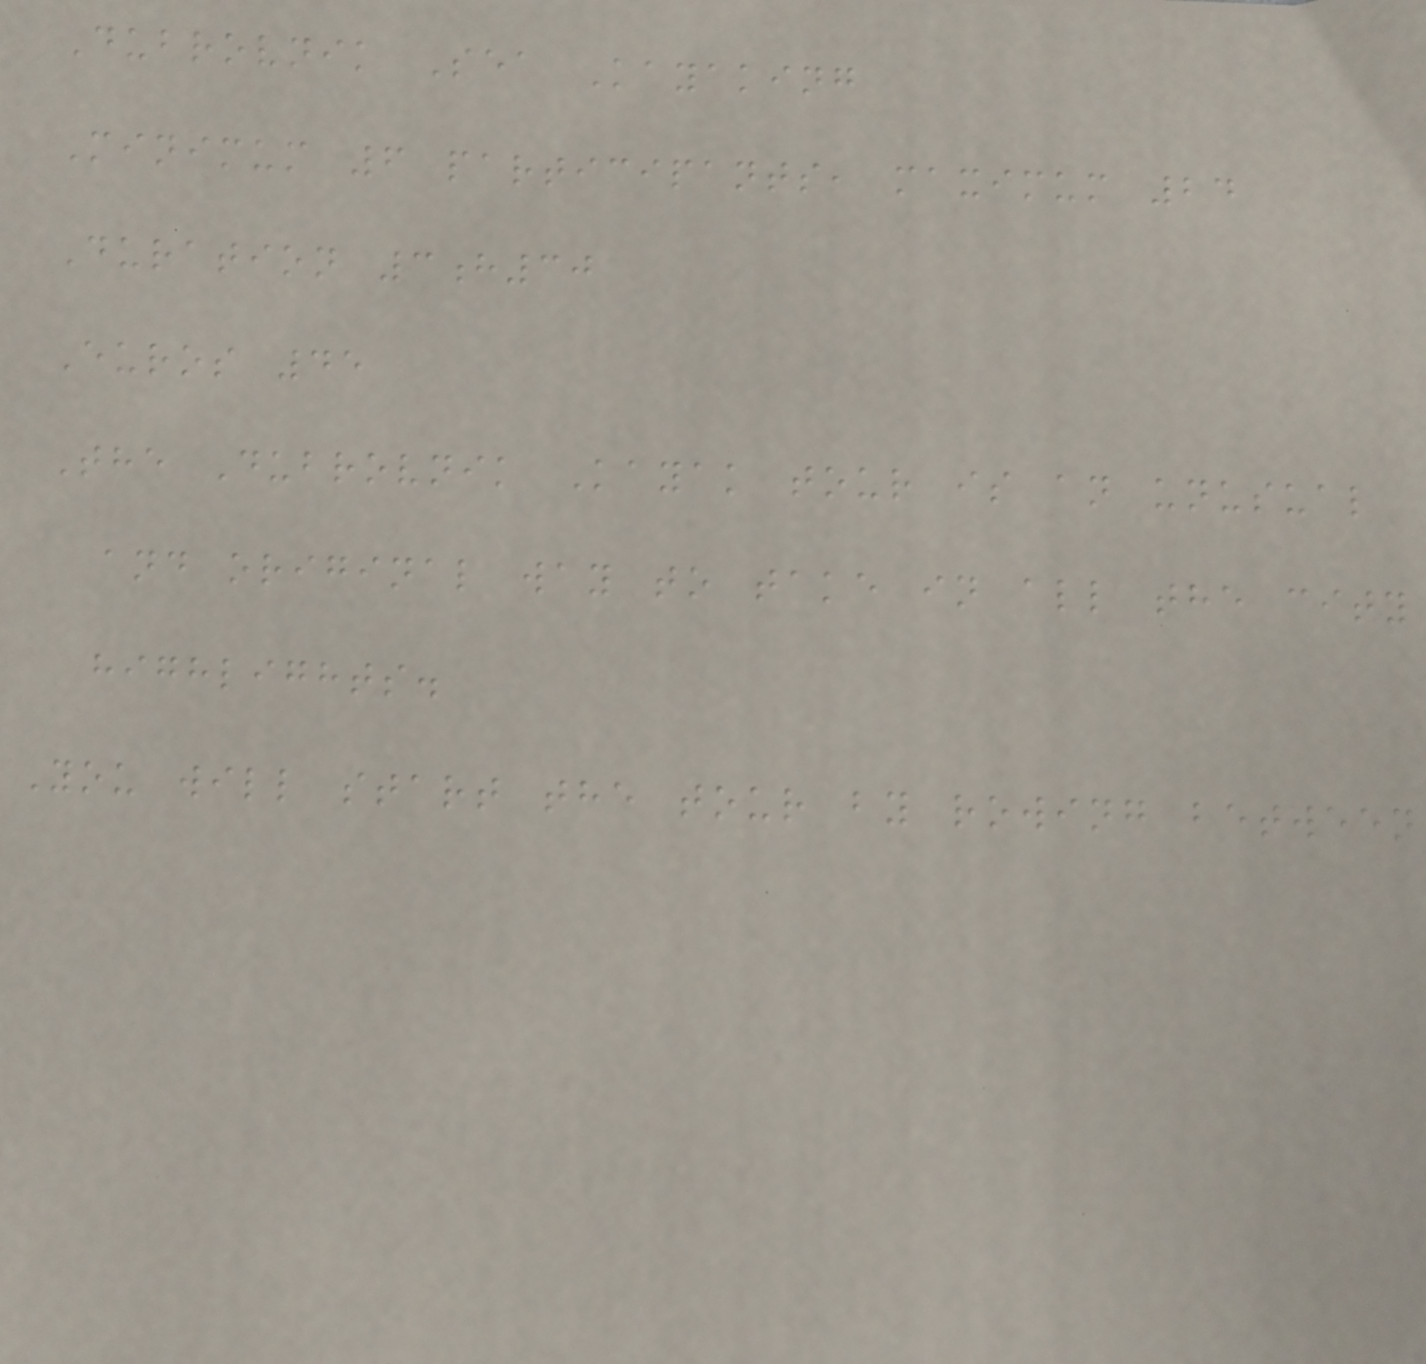Dubrovnik Sea Kayaking
Minimum 6 participants, maximum 24
Duration 3h30
Euros 45
The Dubrovnik Kayak tour is an unusual
and original way to take in all the city
highlights.
You will start the tour by rowing between
